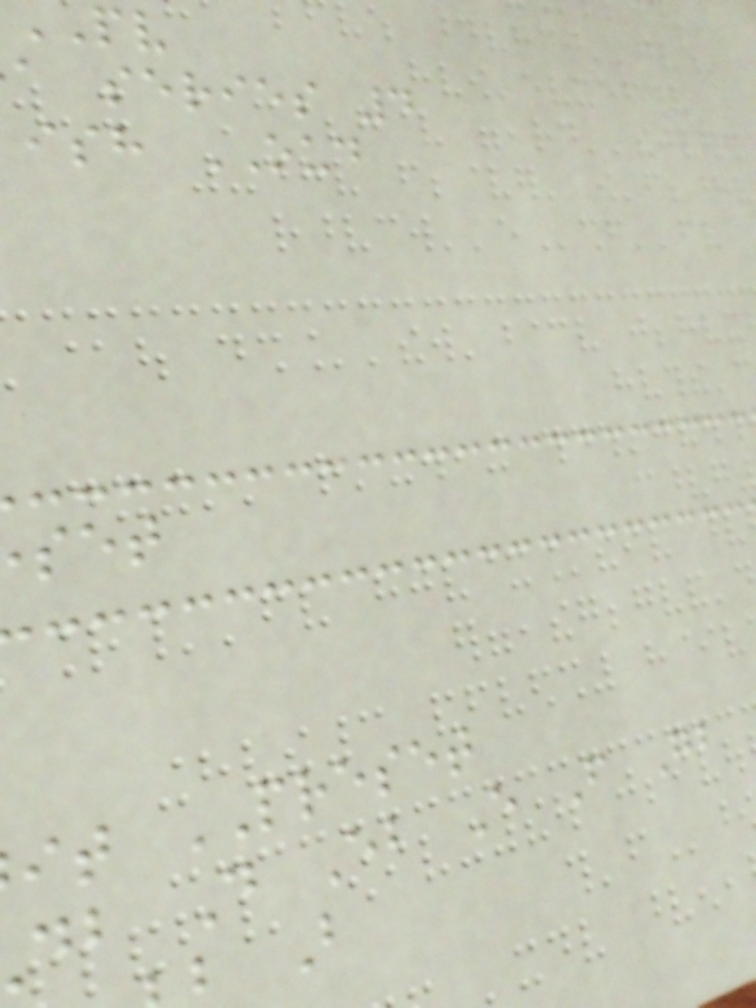a series 4
ish OUD
it PRESET
db D Eb E F Gb
